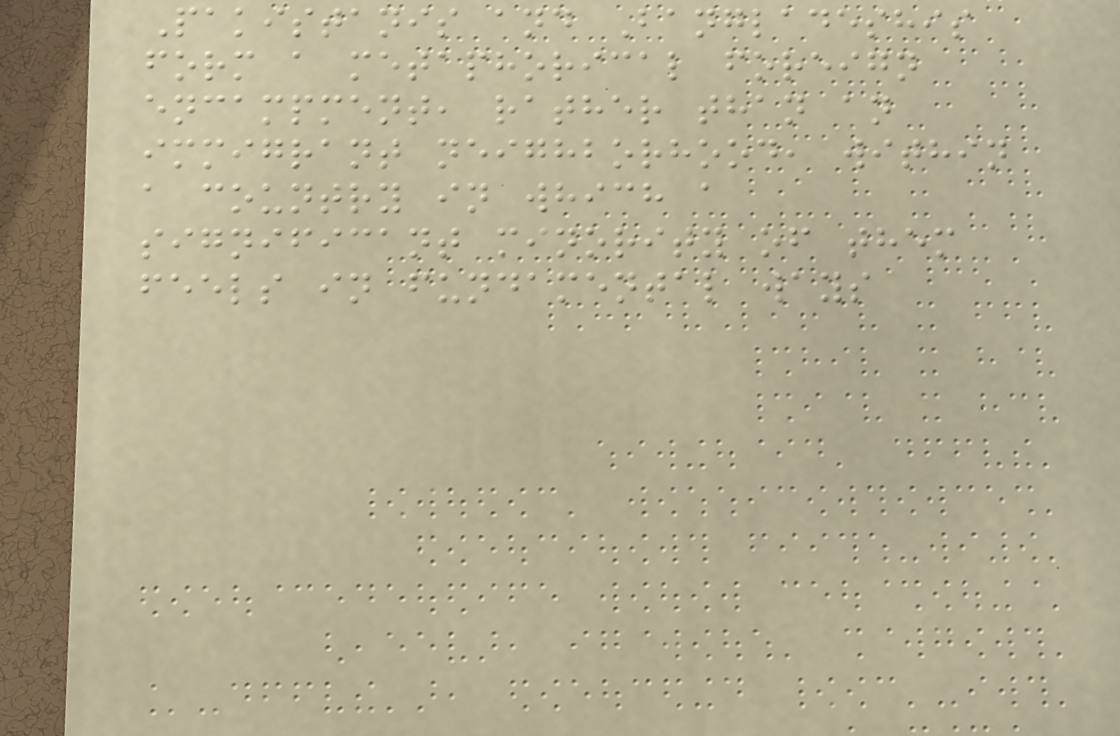Pakistanis and Bangladeshis
form a metaphorical foreign
encampment, rather than an
immigrant neighborhood, within
a country in which a
significant minority of them
feels in fundamental ways
